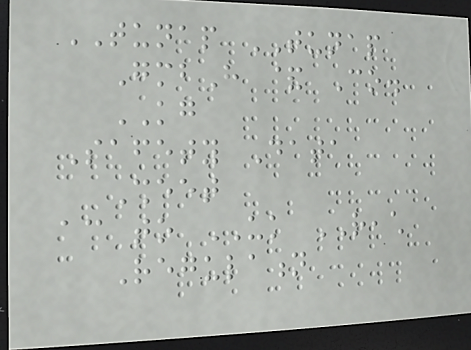TUNAP TUNAP
GmbH & Co.
KG
Safety Data
Sheet
according to UK REACH
Regulation
